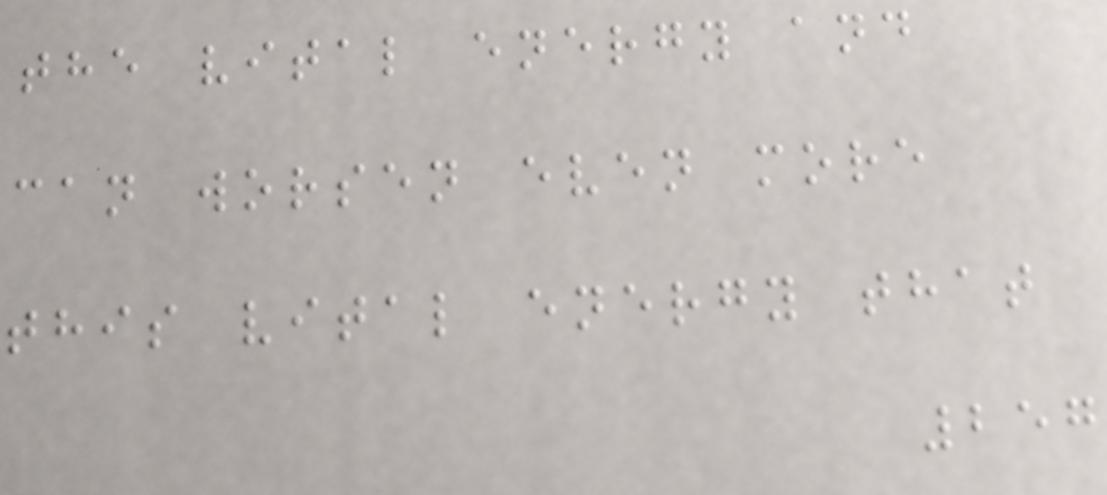the vital energy and
can worsen even more
this vital energy that
257
